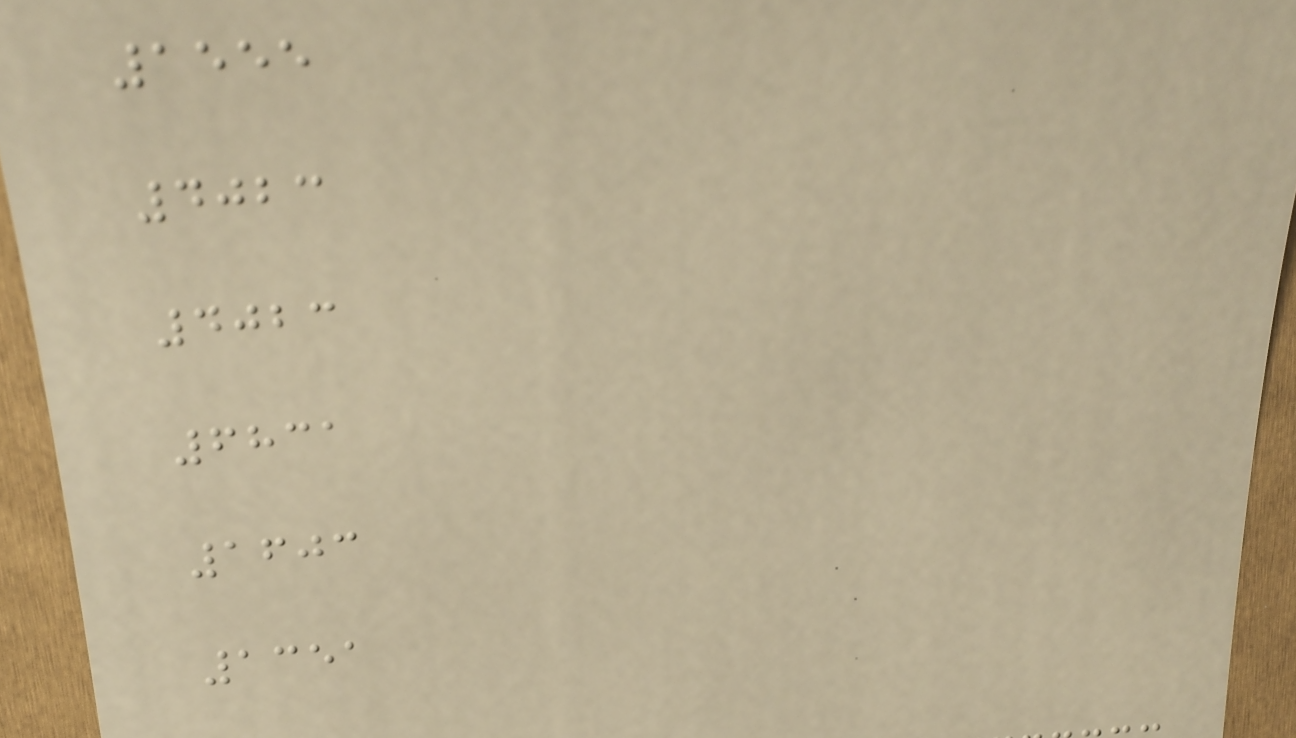1555
4023
4023
6831
1603
1351
